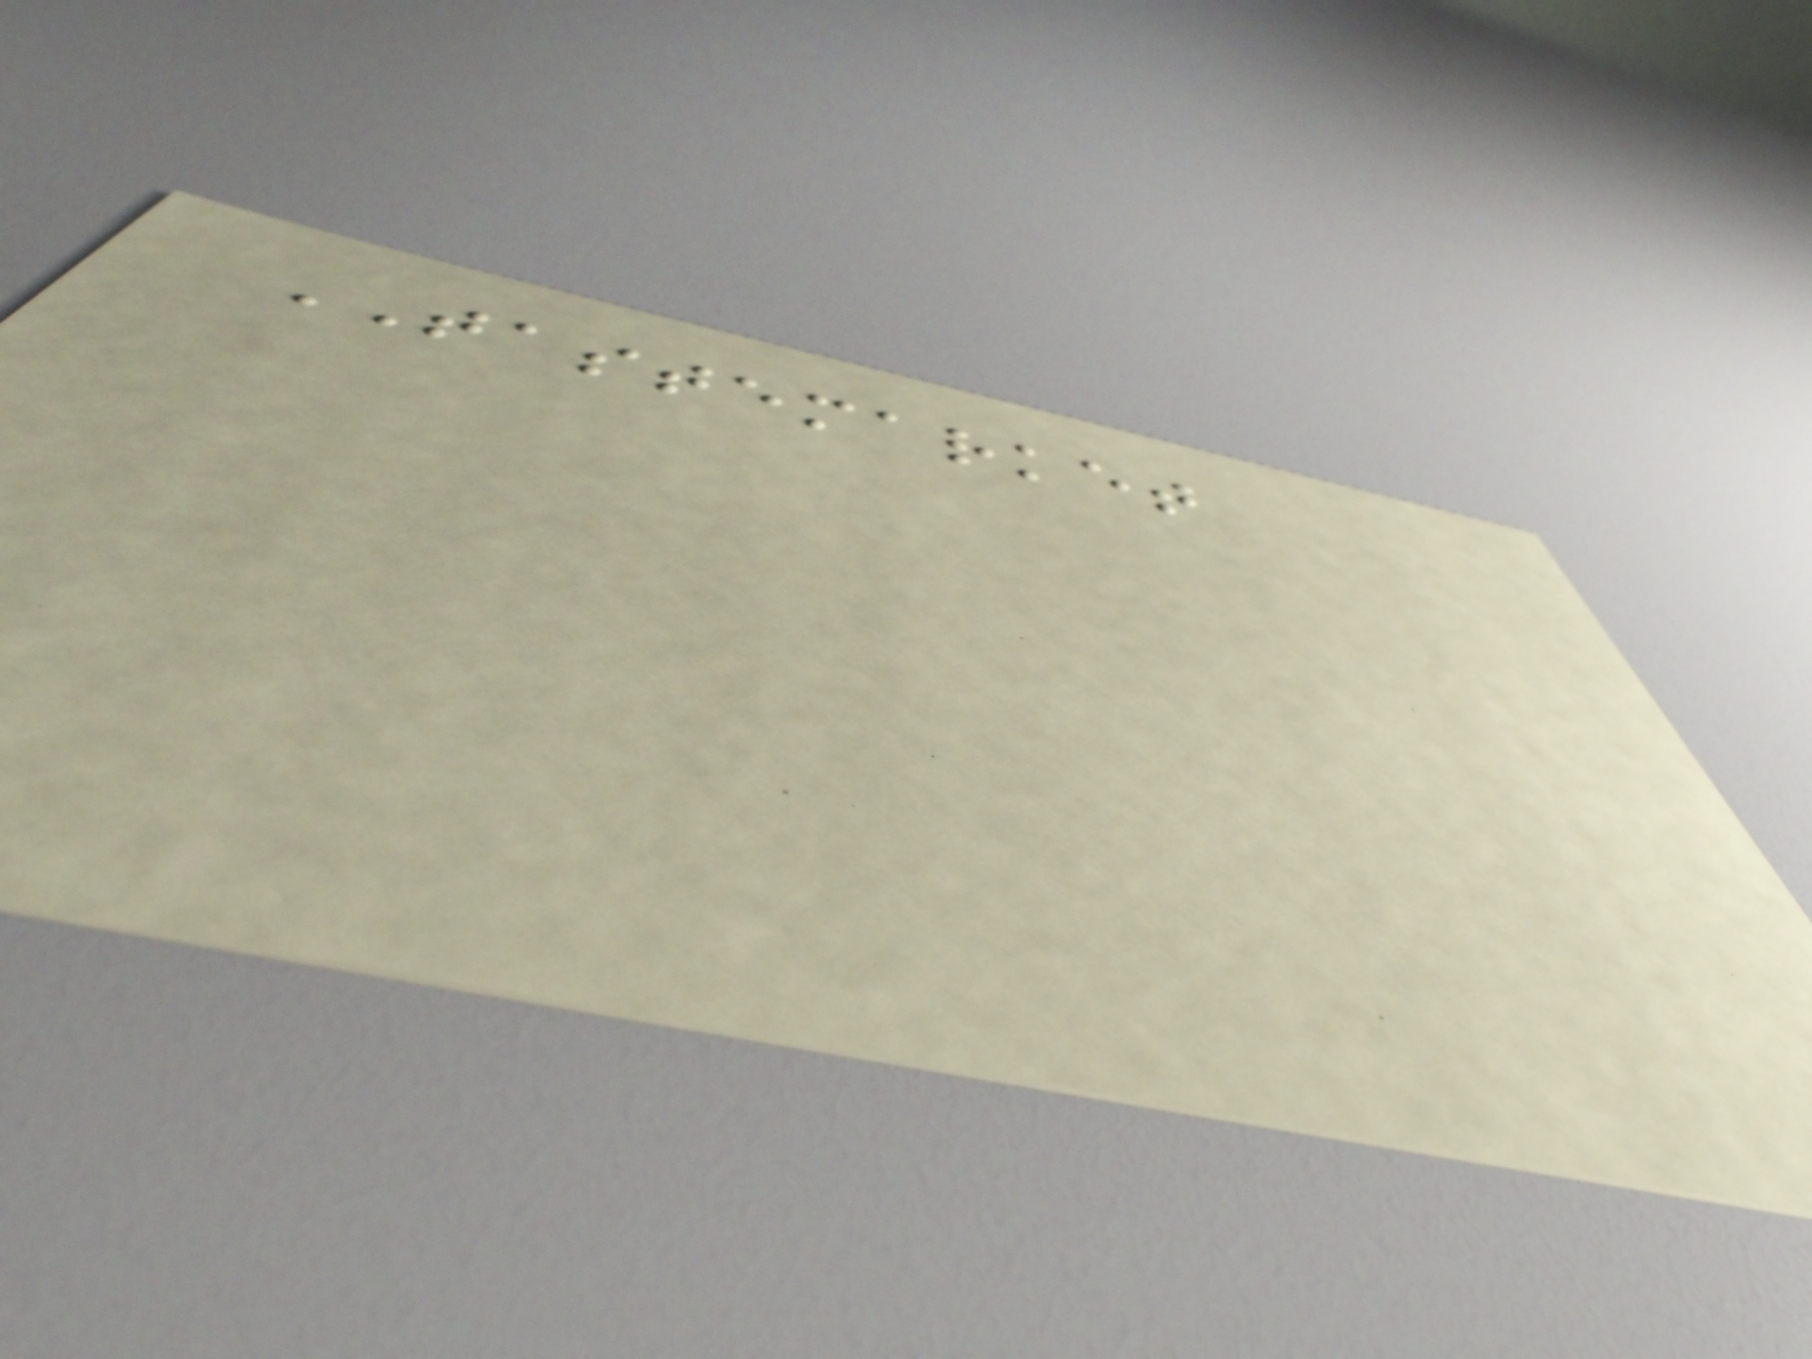TASTEMARKET
